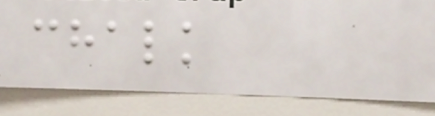chalk
